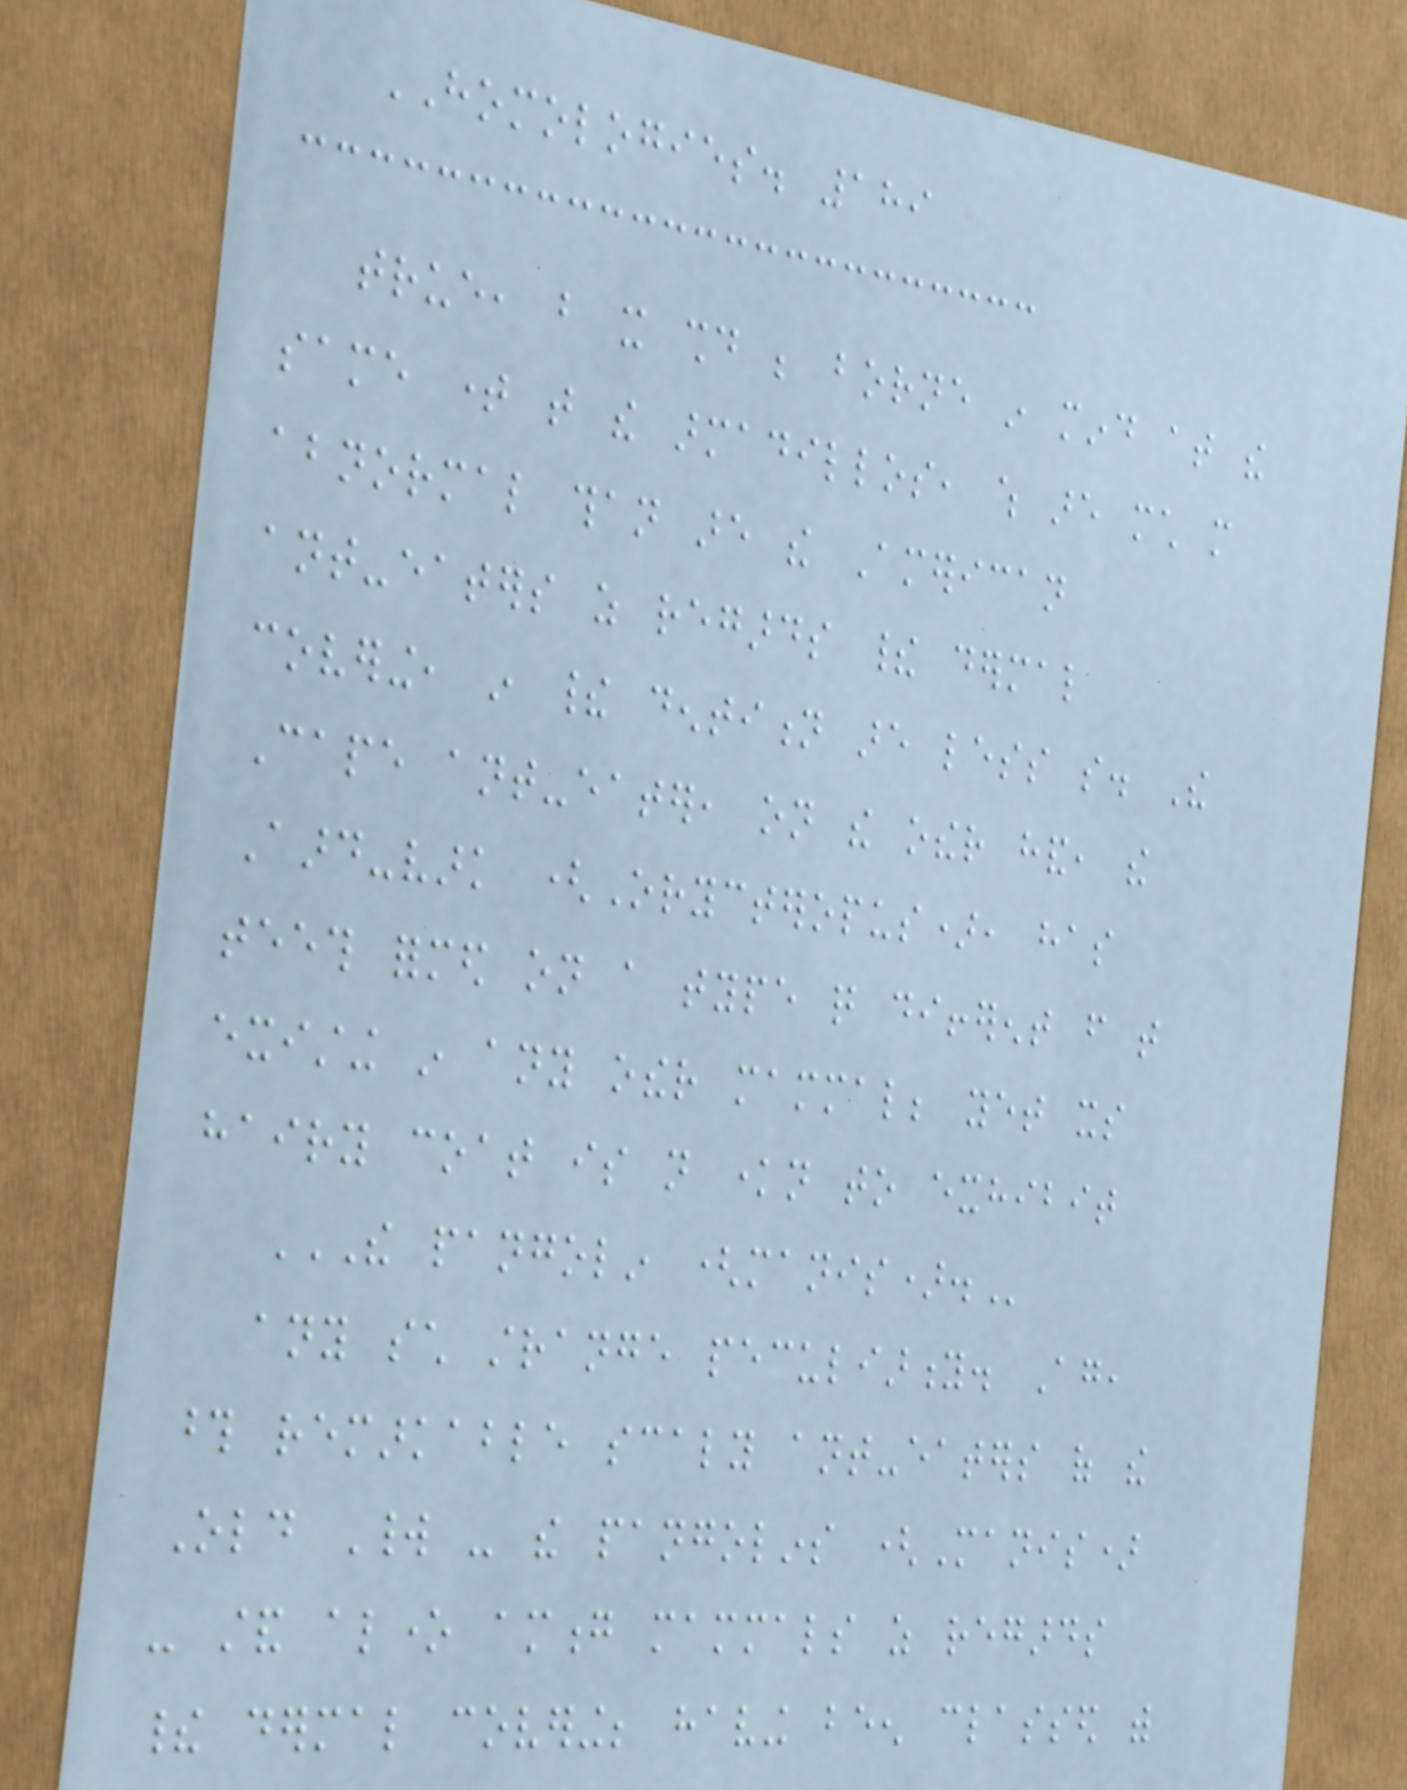HOMOLOGIES. 189
true, but it should be borne in mind at the
same time that the armadillos, which are much more
abnormal than are the American
ant-eaters as regards their dermal
covering, in their dentition are less so. The
Cape ant-eater, on the other hand, the
Aard-vark (Orycteropus), has
teeth formed on a type quite different from that
existing in any other mammal; yet its
hairy coat is not known to exhibit
THE PANGOLIN (MANIS).
any such strange peculiarity. Again,
those remarkable scaly ant-eaters of the
Old World - the pangolins (Manis)
- stand alone among mammals as regards
their dermal covering; having been classed with
